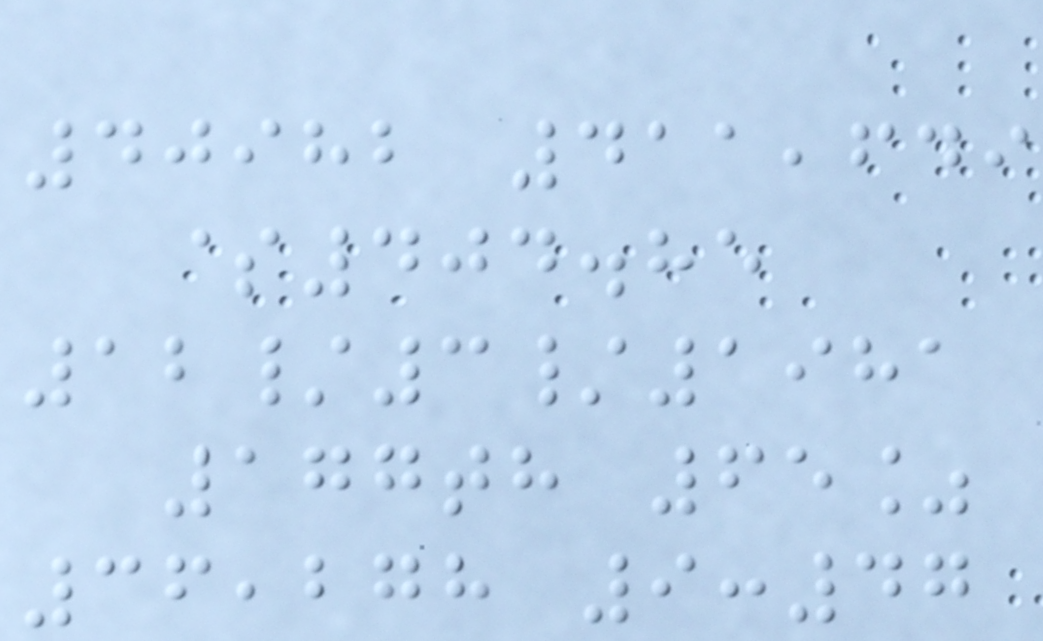40982 411,649
$404.85
12/3/1981
177th 65%
36,278 9:47
